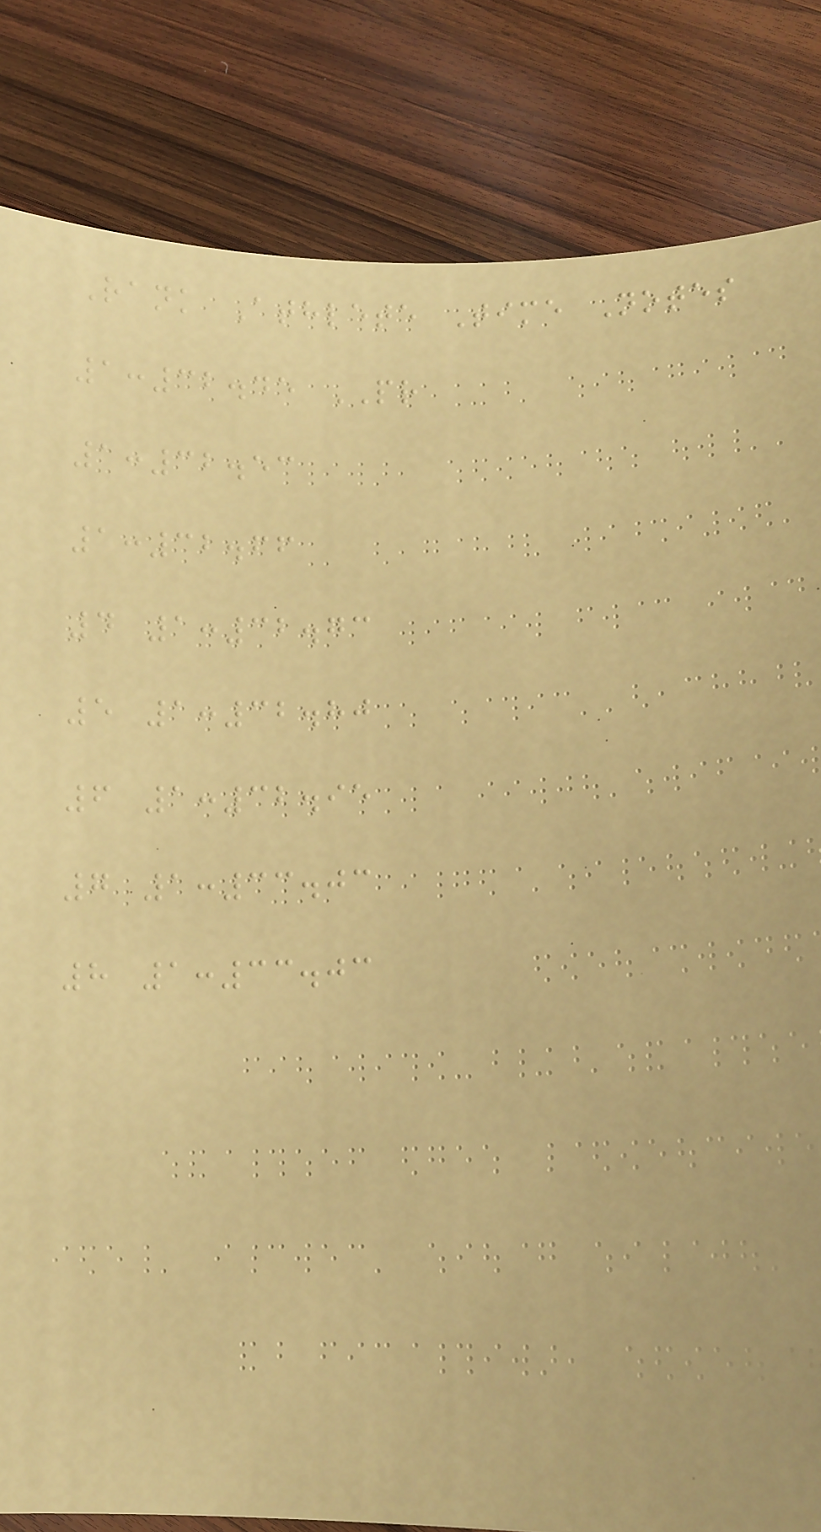Rank Athlete Time Notes
1:32.45 PR
1:32.53
1:32.66
4 1:32.73
5 1:32.80
6 1:32.95
7 1:33.03
8 1:33.03
